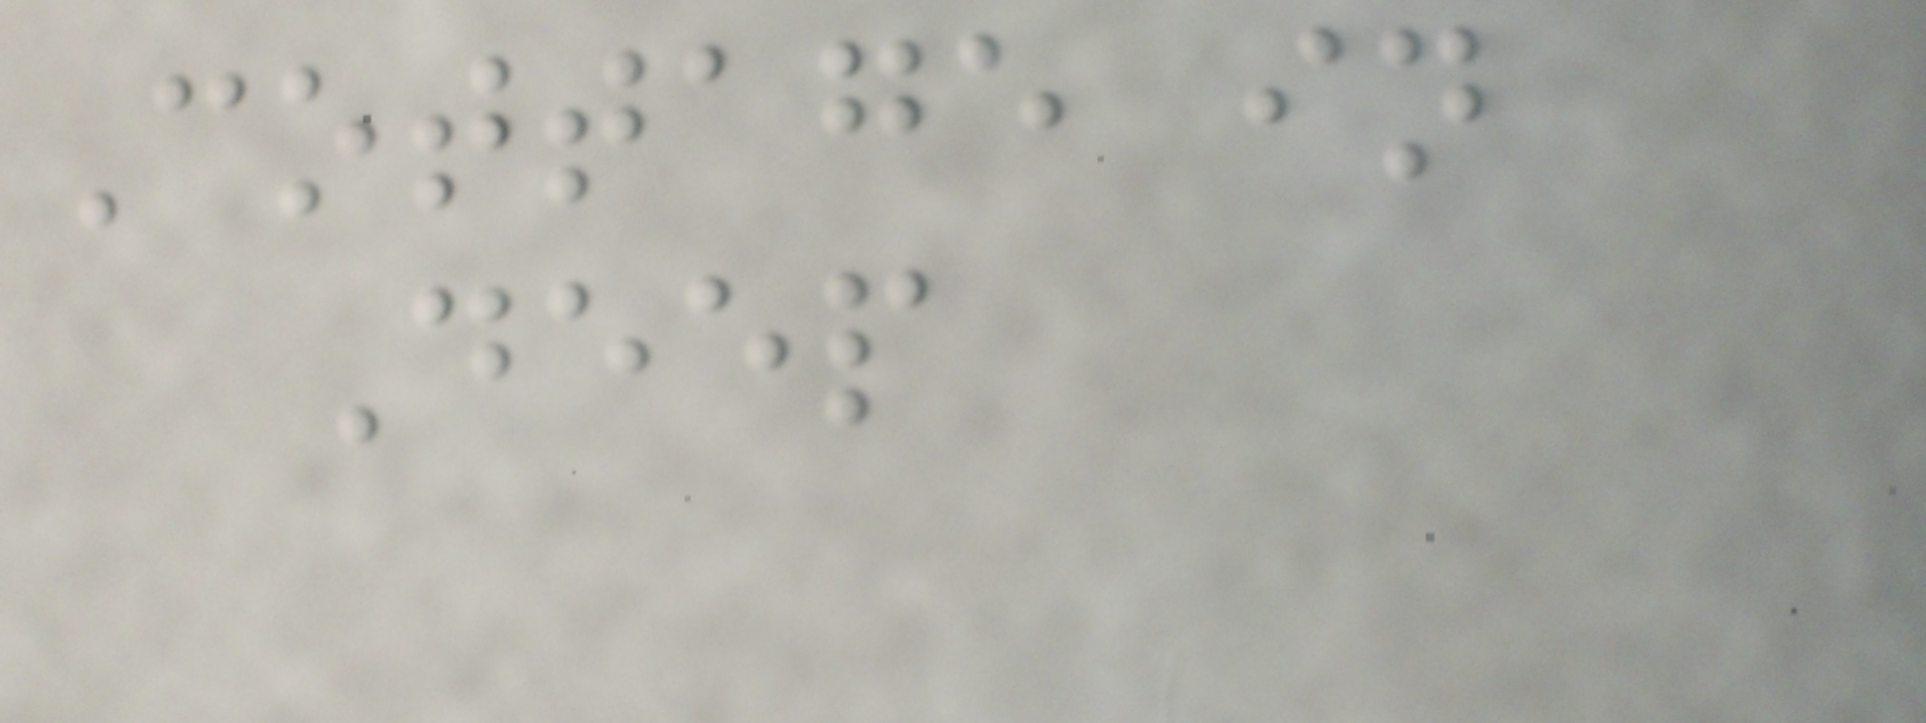Cottage in
Deep
